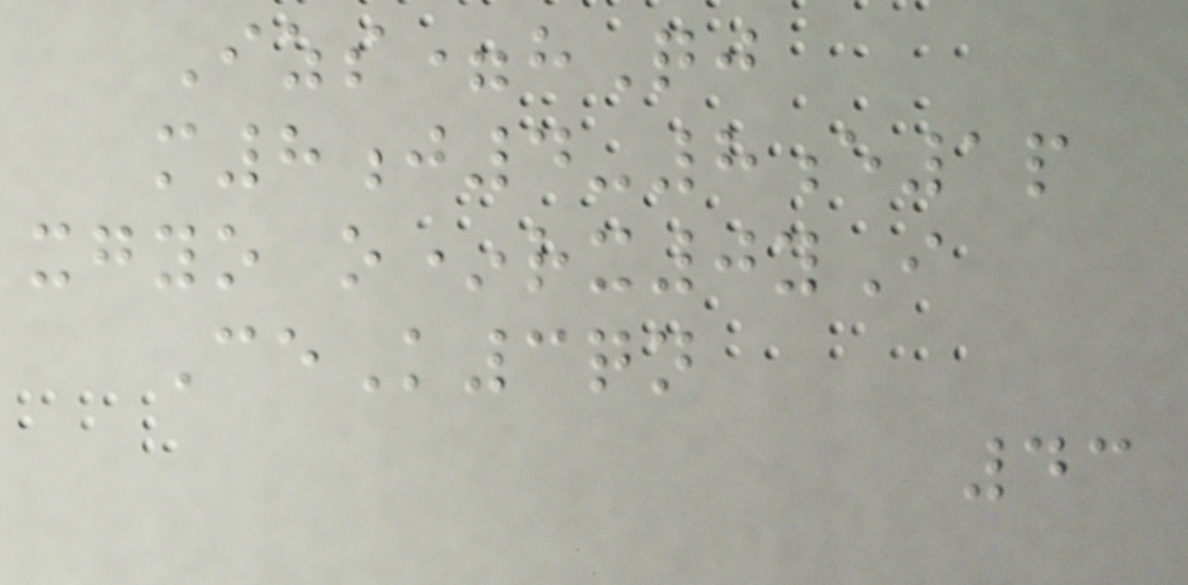Izs=hQj
m8j4-8e1p
xgyo o*rx0yI
CeK3qn
43
